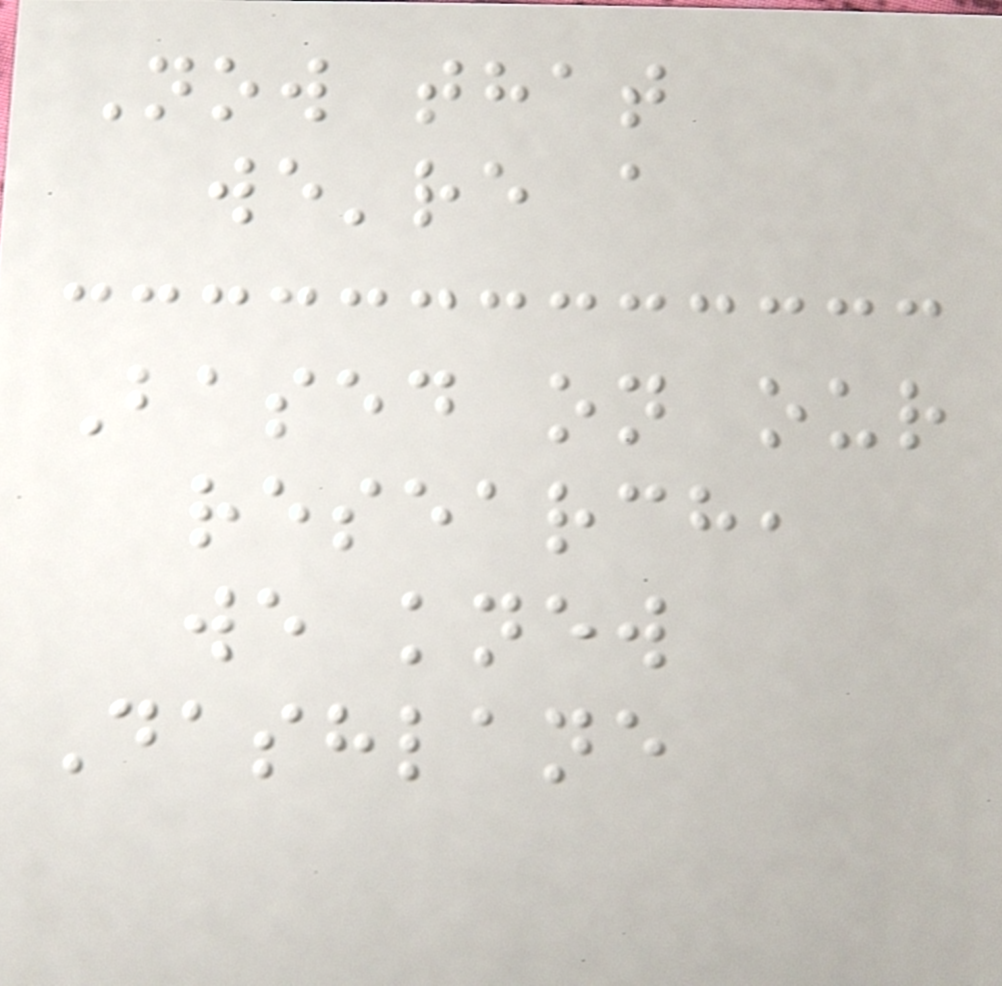Now that
we're a
Based on our
research,
we knew
Dashlane
